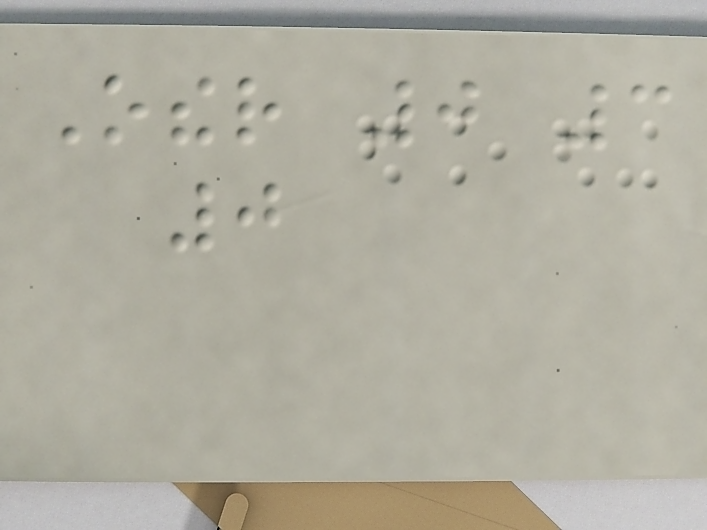Other 0 3
0
